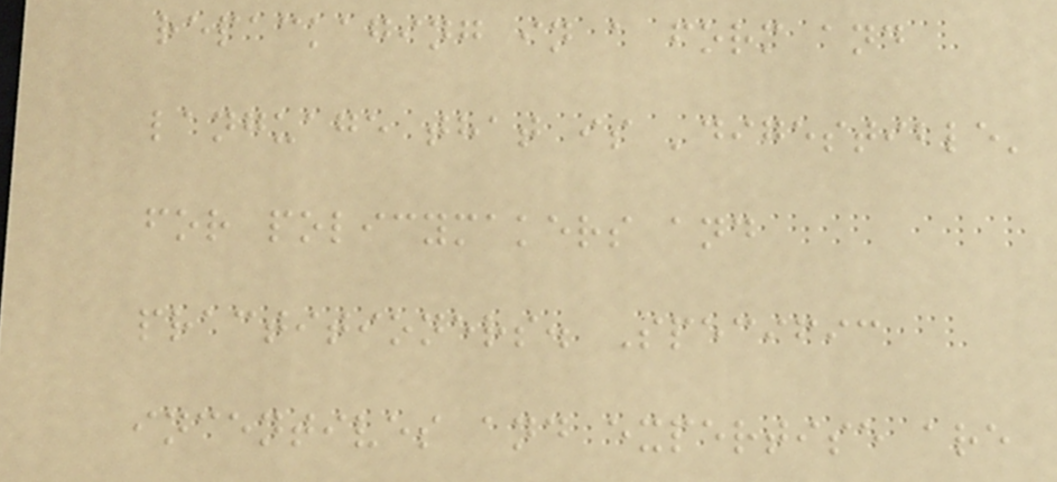repackaging in a form and
language that is 'digestible'
for policymakers and
practitioners. Specific
incentives and expertise are
